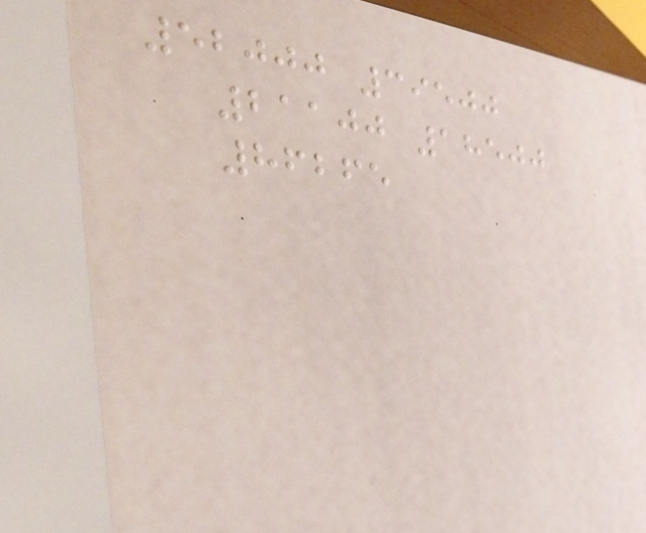52000 39500
21100 18500
86265
